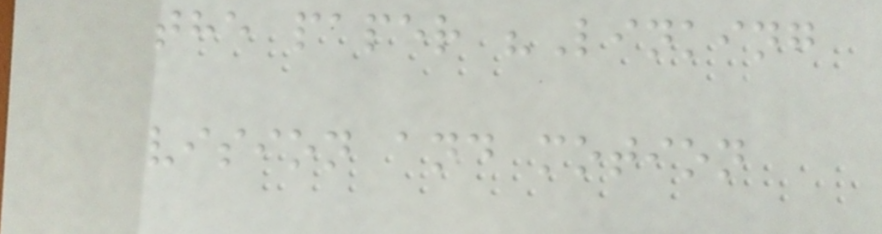the paper "Linking
vision and motion
